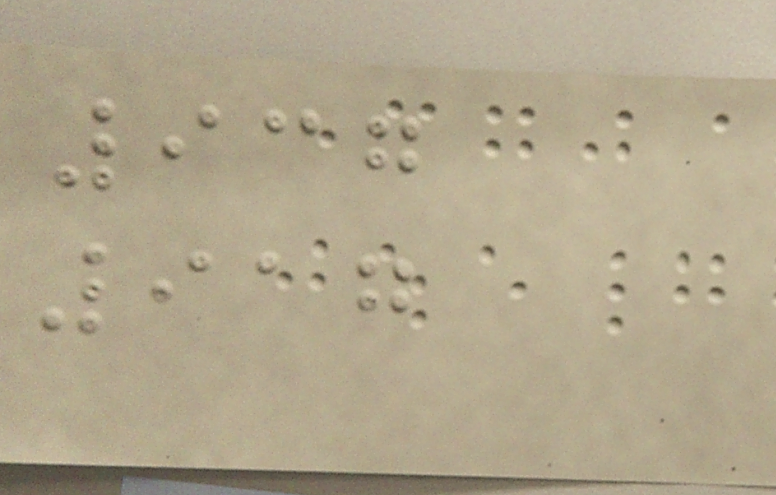937
917
